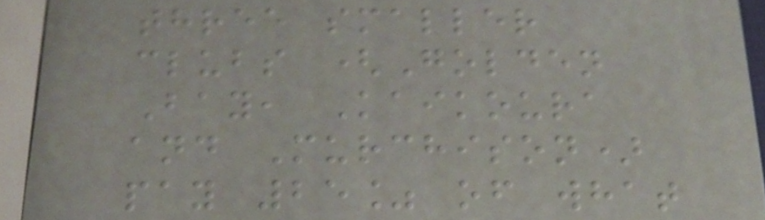three smaller
clubs (Golden
Bay, Kaikoura
and Murchison)
pay 25% of what
